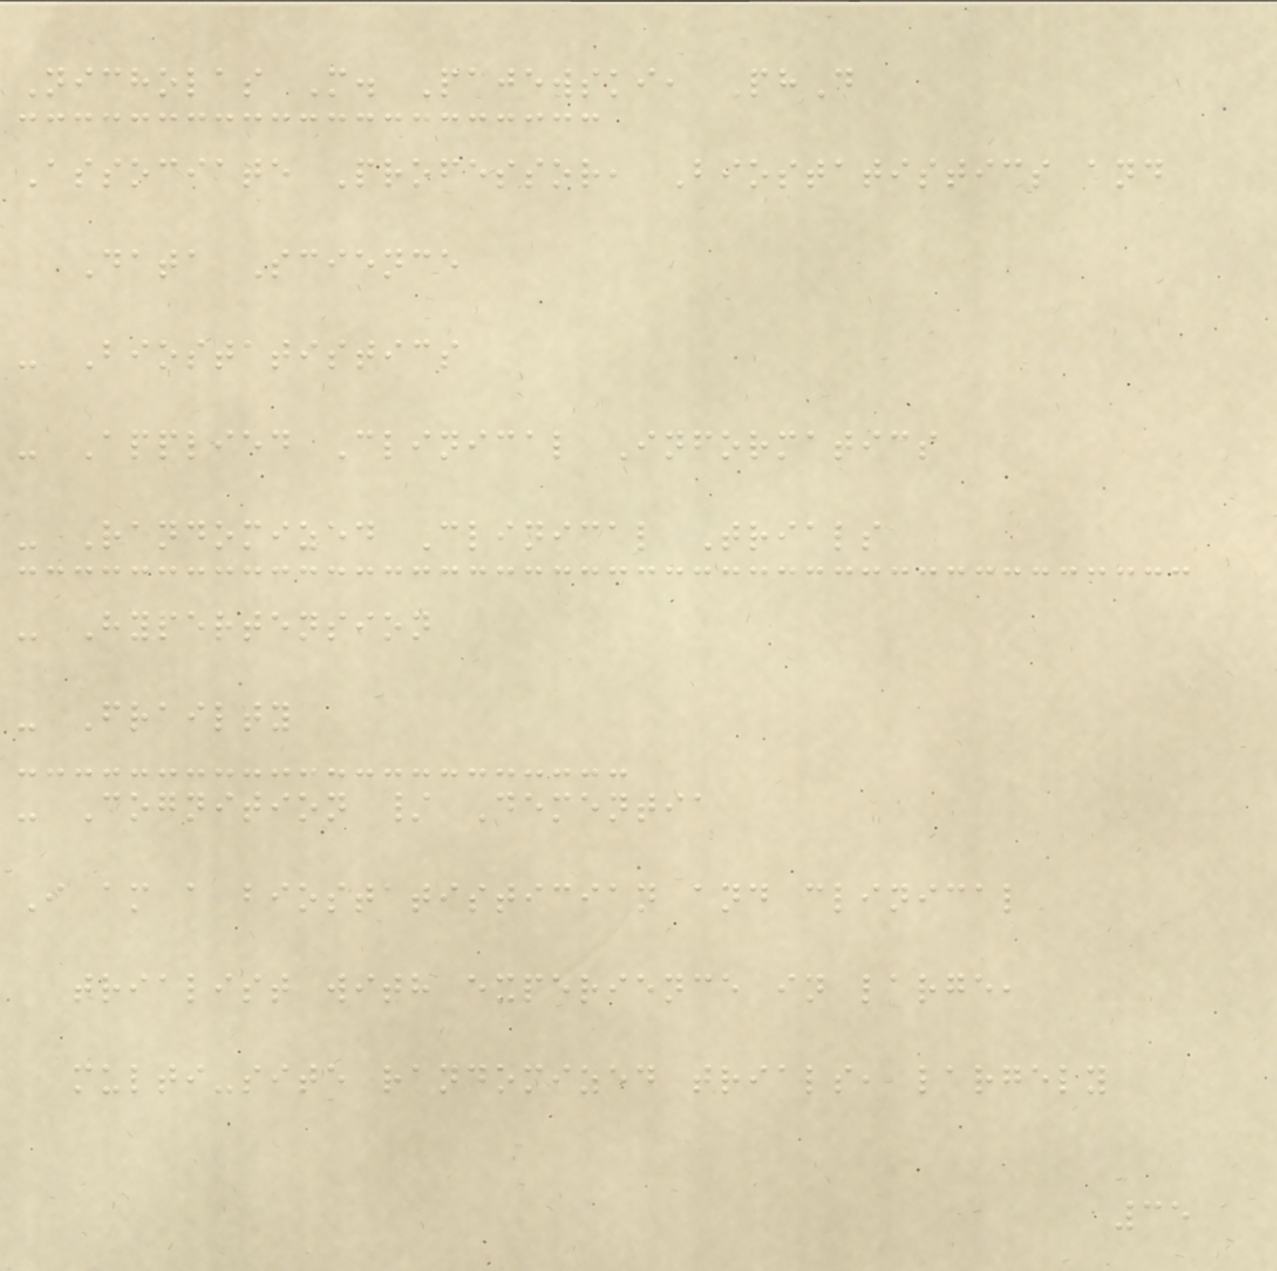Nicholas M. Pajewski, PhD
Associate Professor, Biostatistics and
Data Science
- Biostatistics
- Applied Clinical Informatics
- Randomized Clinical Trials
- Hypertension
- Frailty
- Cognition / Dementia
I am a biostatistician and clinical
trialist with experience in large,
multi-site randomized trials, largely
35
